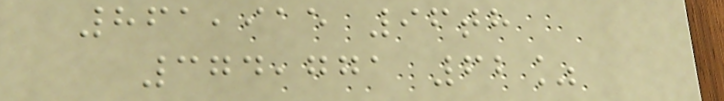861,915 96th
374,771 62%
